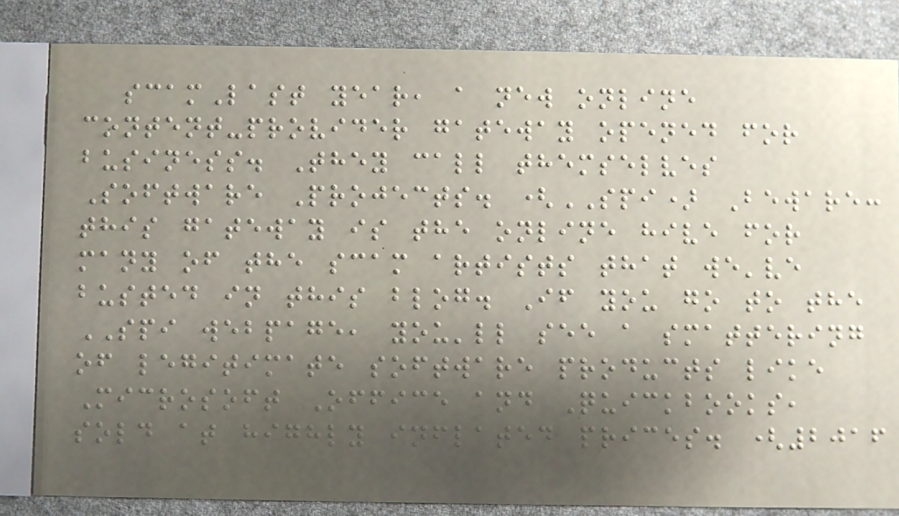scamLast year, a new online
content-provider gateway opened for
business. They call themselves
Software Projects. (SPI) Beware:
this gateway is the online hive for
many of the scam artists that we've
busted in this blog. If you go to the
SPI webpage, you'll see a smattering
of legitimate software products like
Microsoft Office and Quickbooks,
sold at highly inflated prices. (2016
